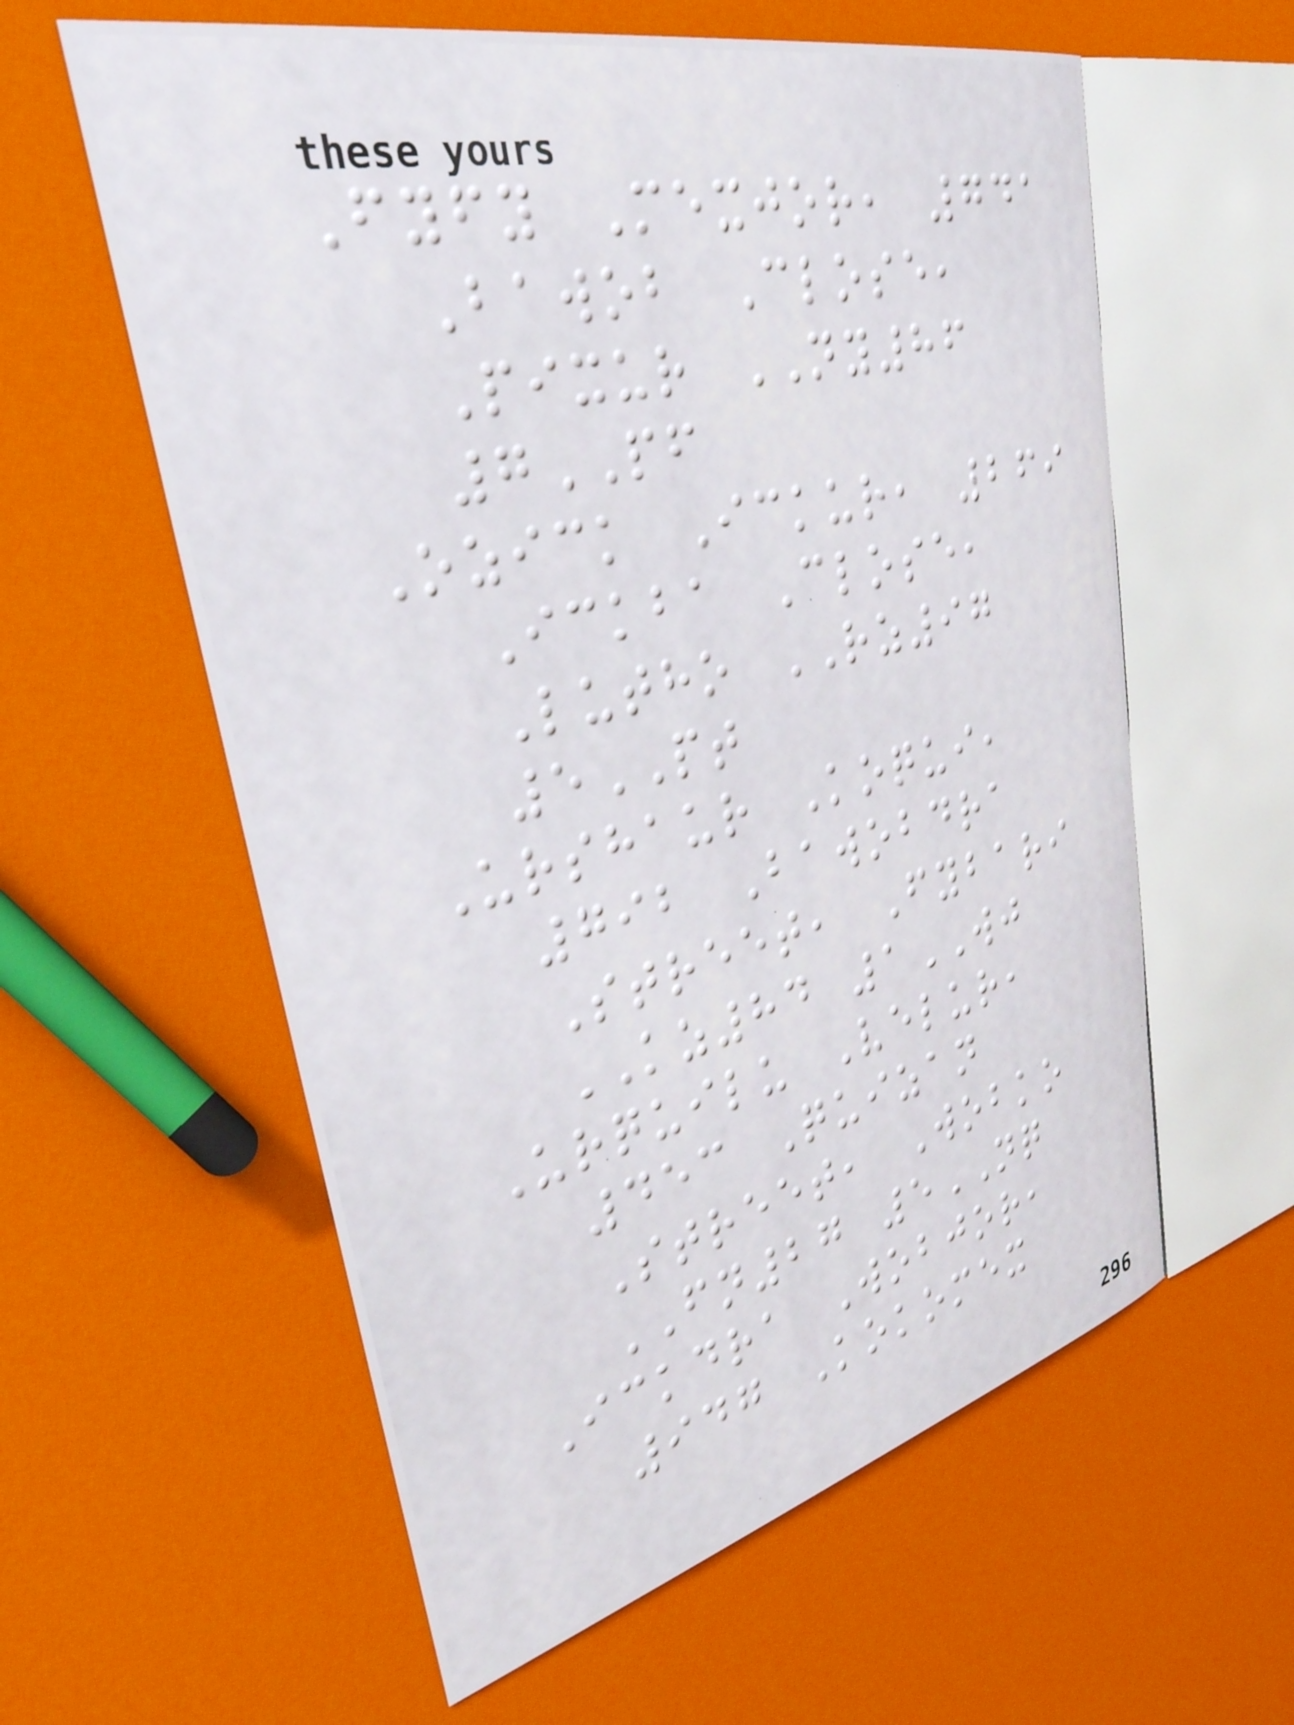Fyfy Mexjor, 741
Bawob Close,
Pixur NY86
7PF
Ozick Ickur, 269
Ickba Close,
Lutho RZ97
5PT
Urshaur Koqui,
792 Bawobdra
Street, Fybari
KZ84 1WJ
Urquilu Velur,
453 Quizan
Street, Wobko
FN27 5NQ
Ickdra Wobjor,
947 Kokomex
